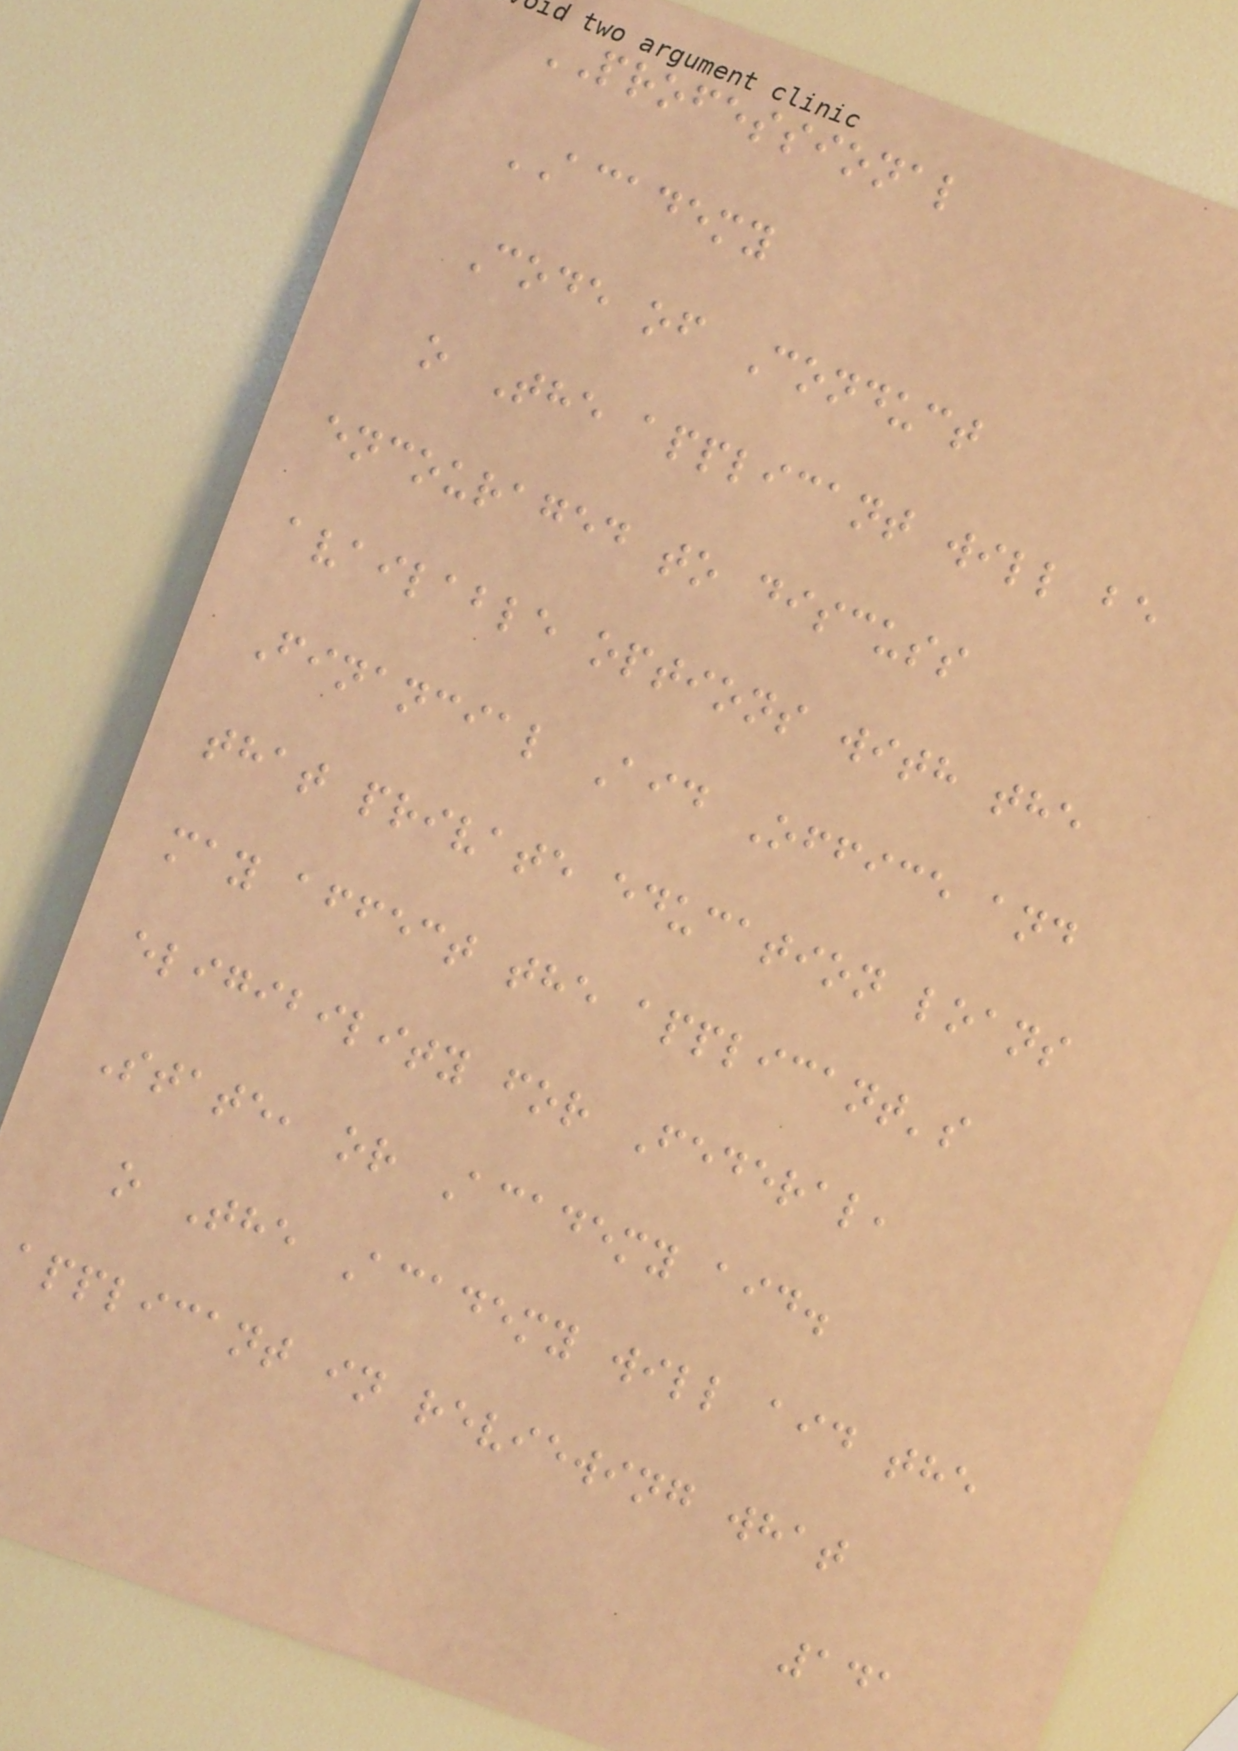PROFESSIONAL
ACADEMY
Code of Conduct
o The applicant will be
encouraged to discuss
available options with the
Financial Aid Office and
that private education loans
may affect the applicant's
eligibility for Federal,
State, or Academy aid.
o The Academy will aid the
applicant in reviewing what
141
